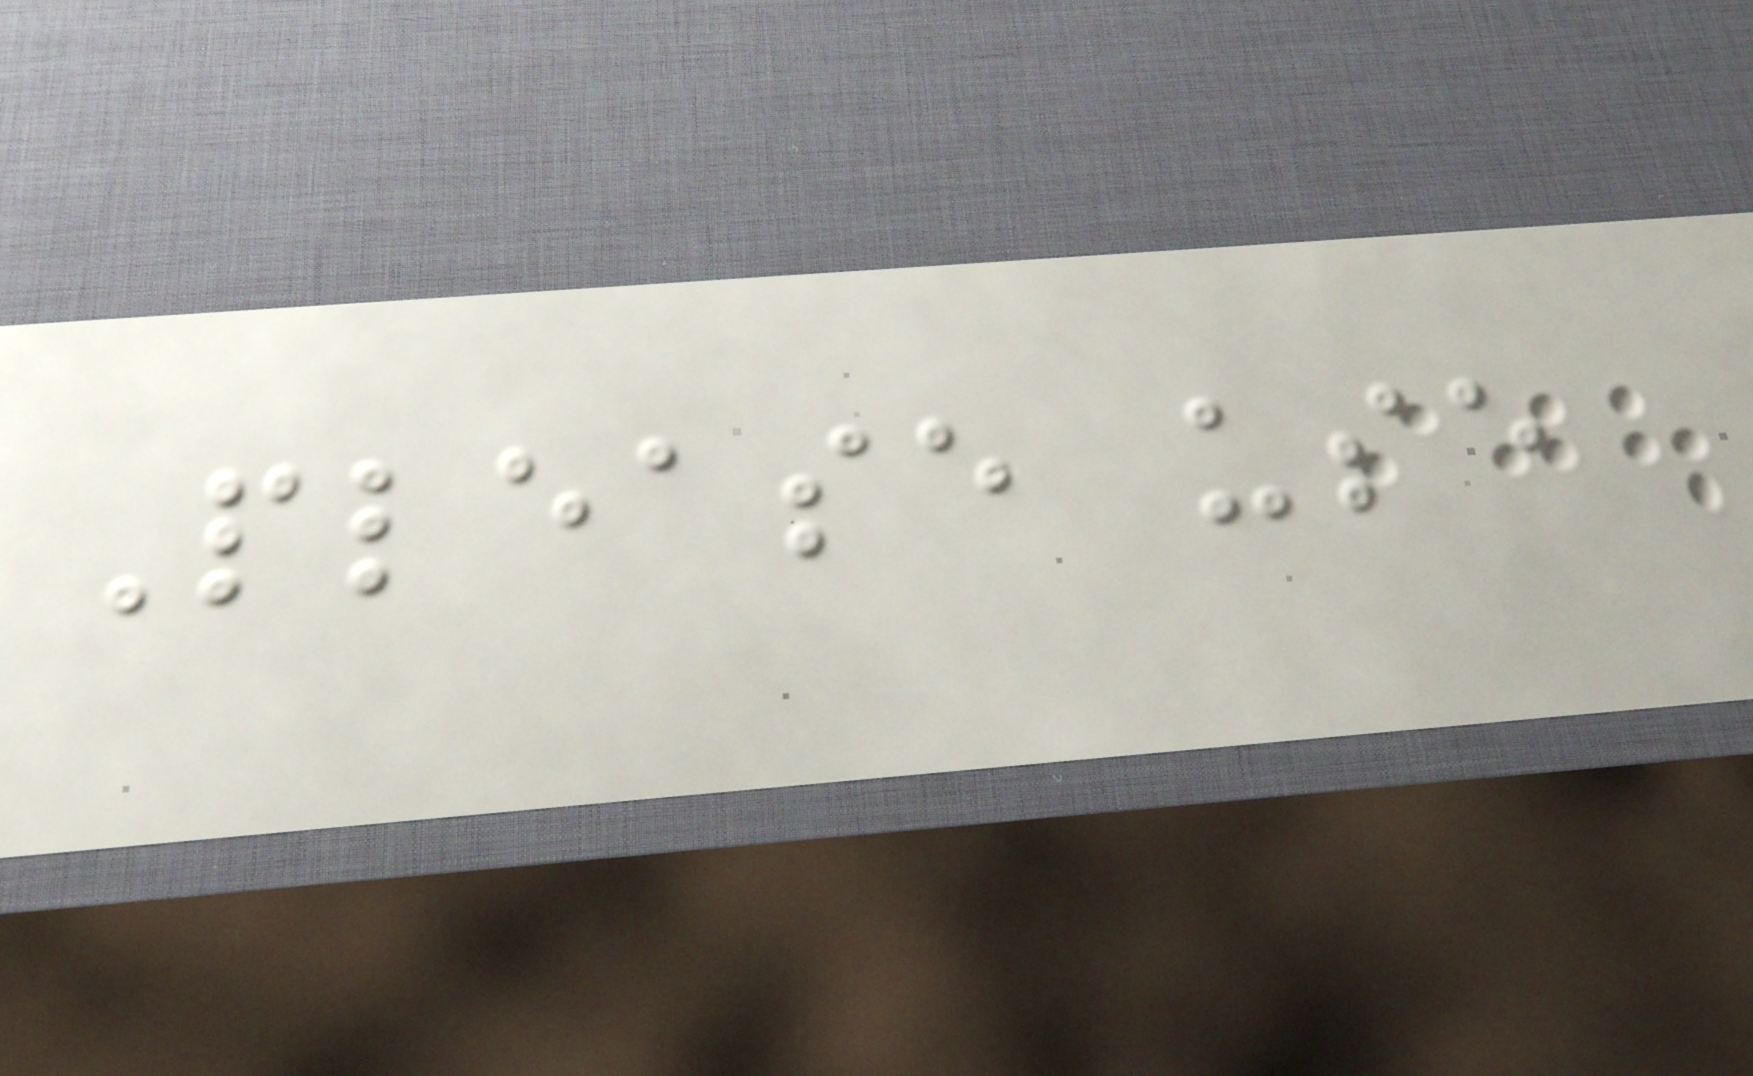Please use
